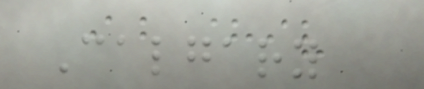Calgary
